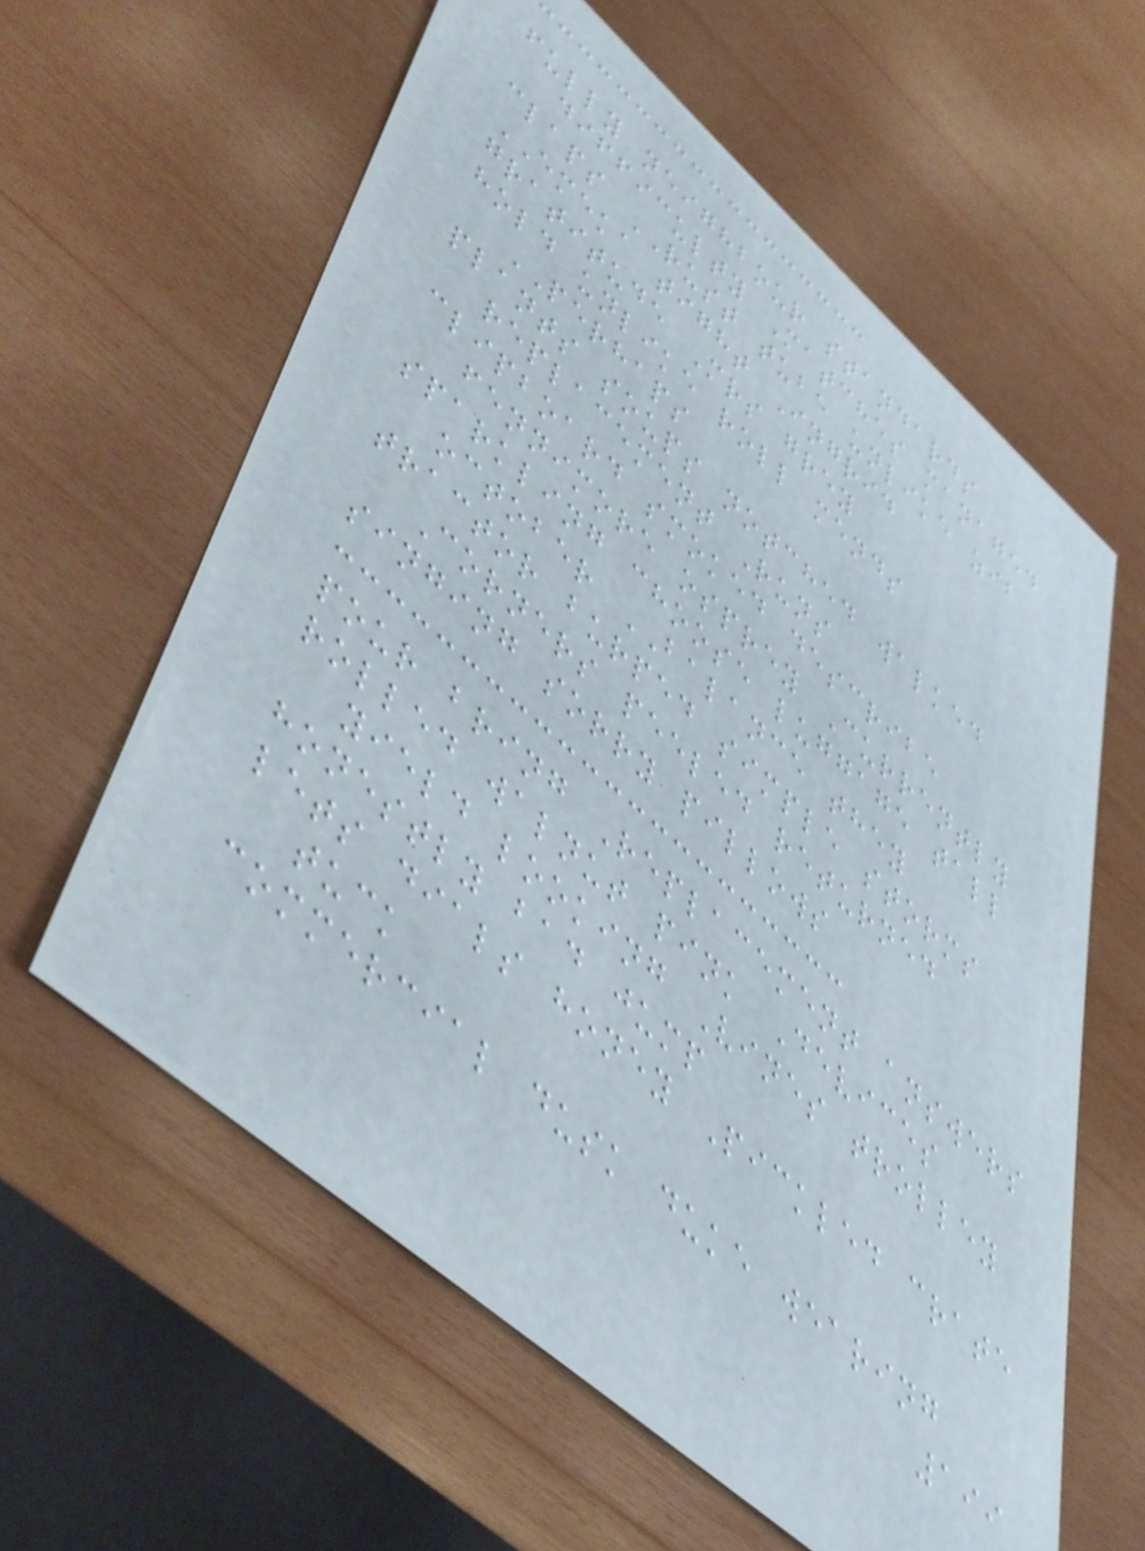fully neighbour standards
difficulty Matches managed
claps RUST tube unlike zib
EMEKA tight Ingrid
gratitude Mrs grey
hold unlike roll mends
PERHAPS
plants soups notched walked
replacement Runs
clipboard smoked describe
fennimore osprey Currently
sparkling choose luggage tall
october BALANCE they
tractor burped simple storms
Corners peeled returned
singing sorry pillows
pour bring Replacement answers
rolled walnut pink Devices
yield looking Vines trolley
honestly bad jump
lets dials honey Pickled crate
tuck
commercial dusk duke wearing
199
